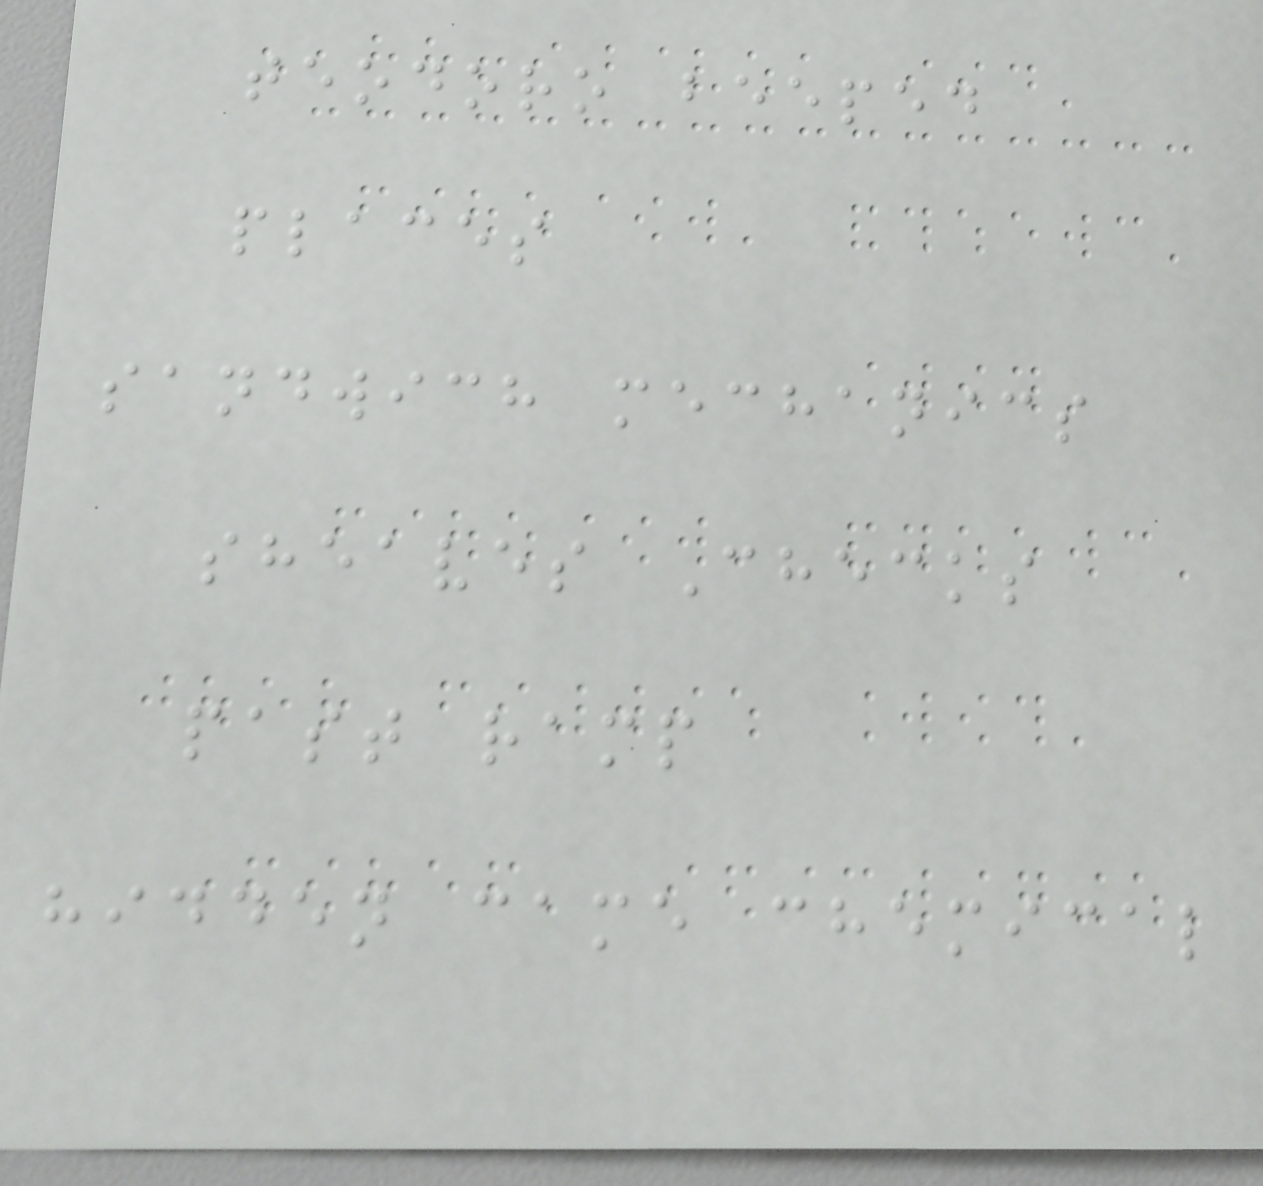teodoro beeped
places
sandwich mechanics
sheaves Checks
past ramp
hidden came chemical
